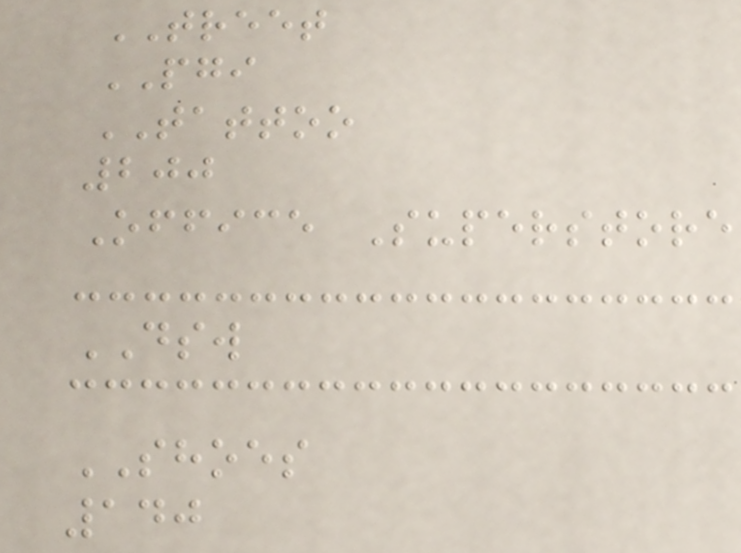TREET
PGI
TATTOO
200
Office Superstore
DSW
SHOES
140
